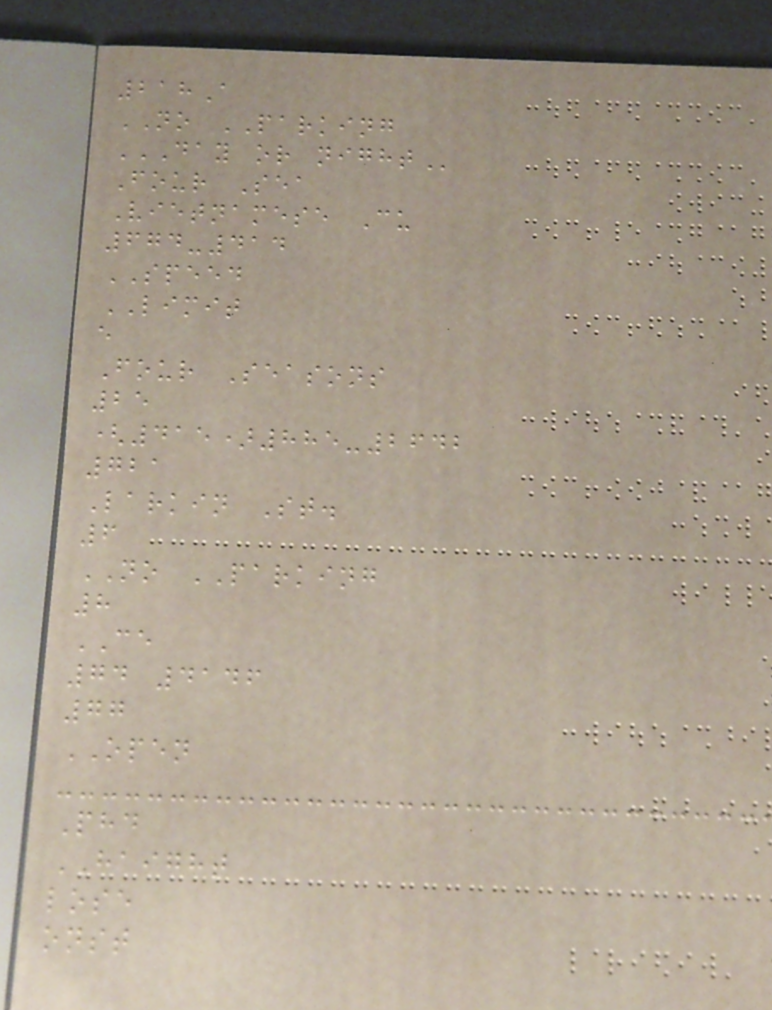218A
NO PARKING
DAY OR NIGHT
Four Sea
Vietnamese Cu
674-414
SPEED
LIMIT
e
Four Seasons
25
(415)885-2642
721
Larkin St.
6
NO PARKING
8
CE
74 4146
77
OPEN
Phd
HAIGHT
lose
onst
